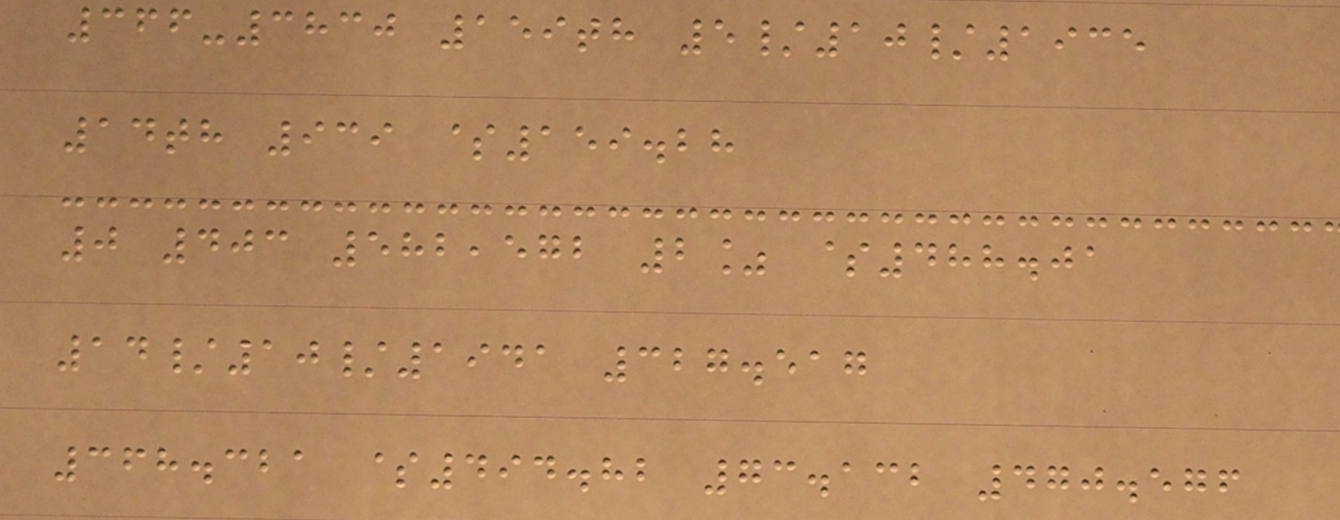366-3830 159th 5/10/1935
14th 939 $159.28
0 403 582,572 2% $488.01
14/10/1941 327.517
368.321 $494.82 73.132 470.576
